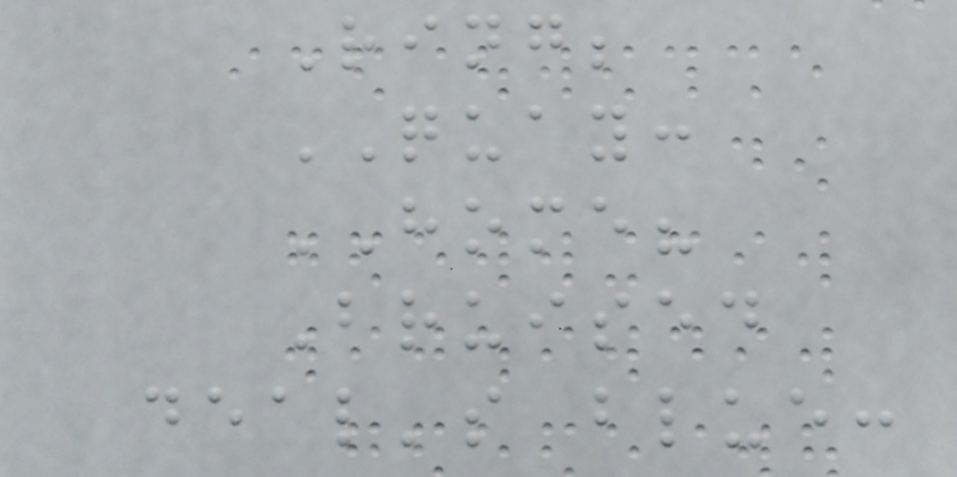Ring;
QUAY:
HOME?
Bruised
deal's blue:
